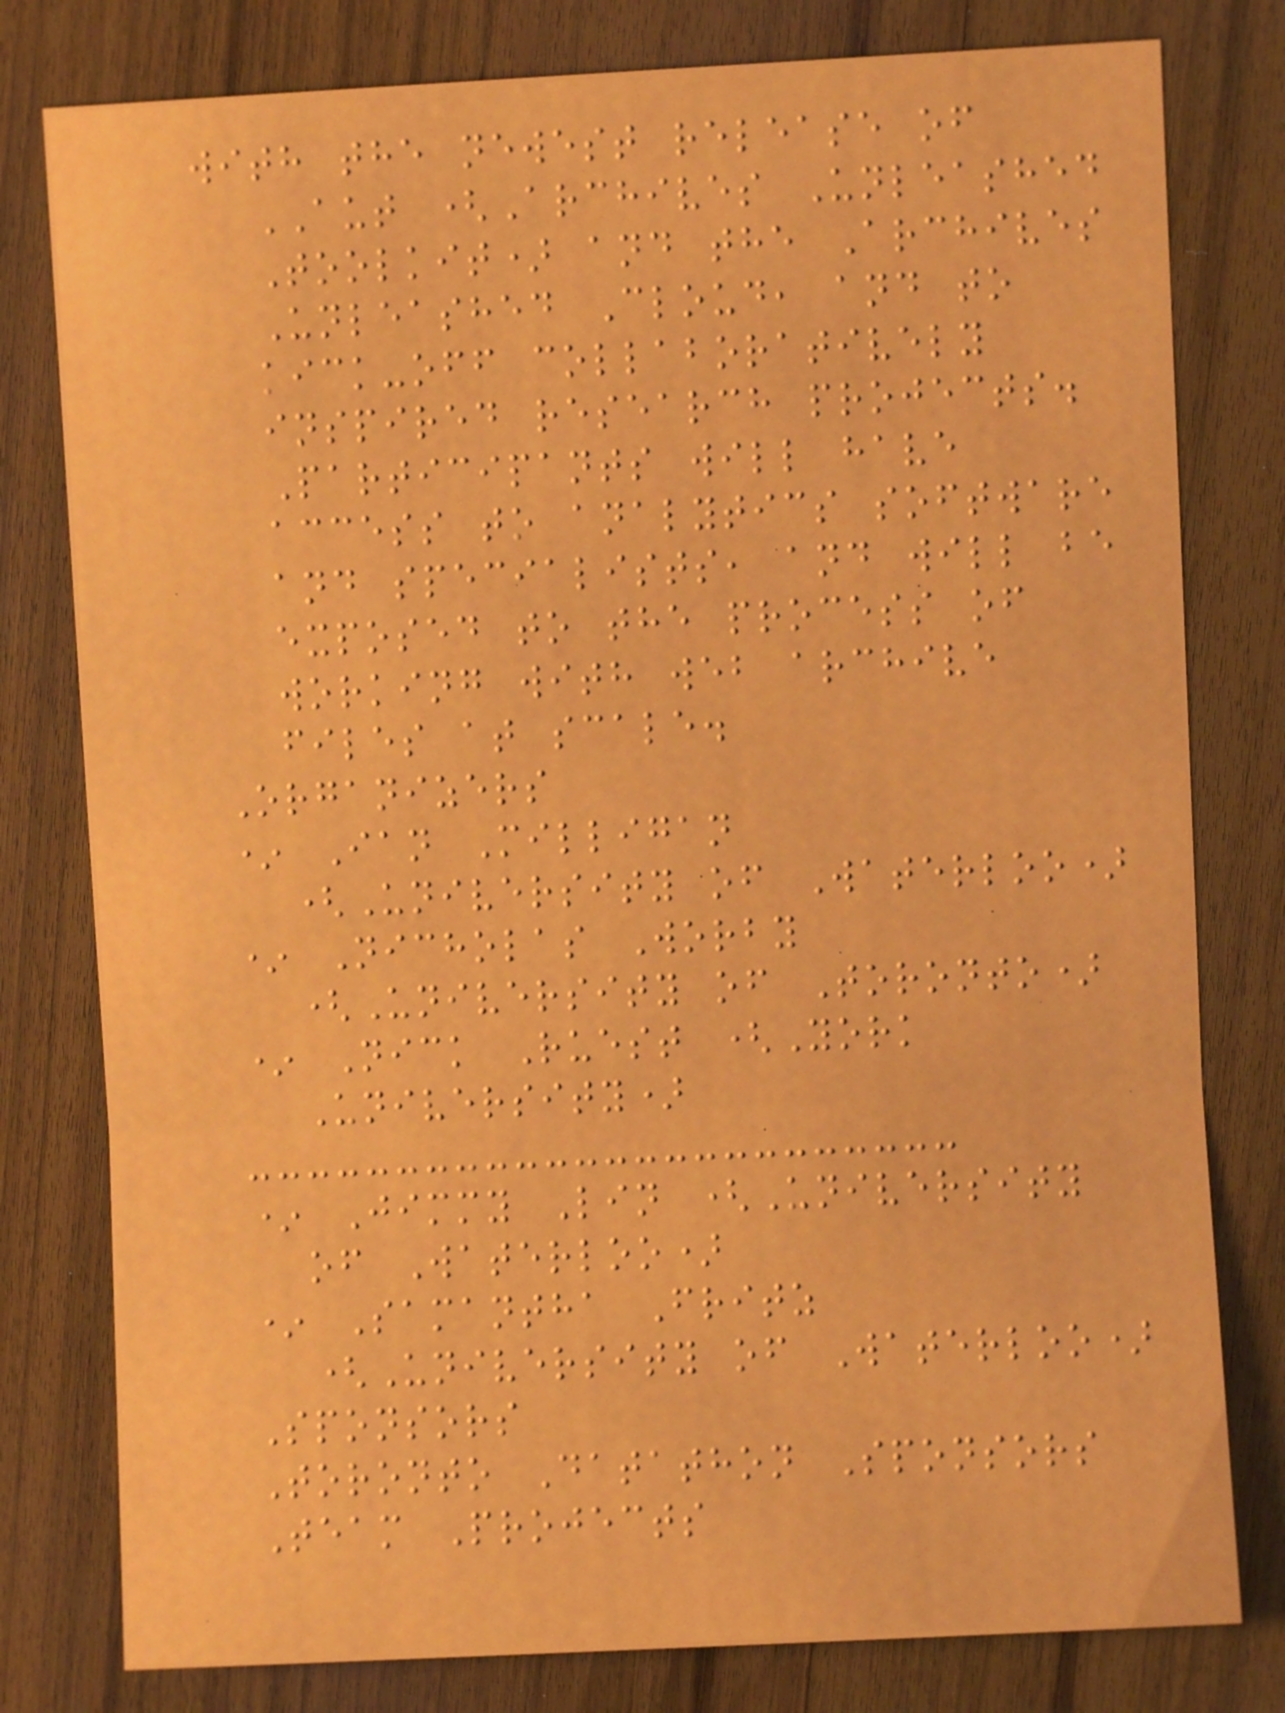with the newest release of
AUT (Archives Unleashed
Toolkit) and the Archives
Unleashed Cloud, and to
kick-off collaboratively
inspired research projects.
Participants will have
access to analytics software
and specialists, and will be
exposed to the process of
working with web archive
files at scale.
Organizers
* Ian Milligan
(University of Waterloo)
* Nicholas Worby
(University of Toronto)
* Nick Ruest (York
University)
* Jimmy Lin (University
of Waterloo)
* Samantha Fritz
(University of Waterloo)
Sponsors
Toronto Datathon Sponsors
Team Projects
